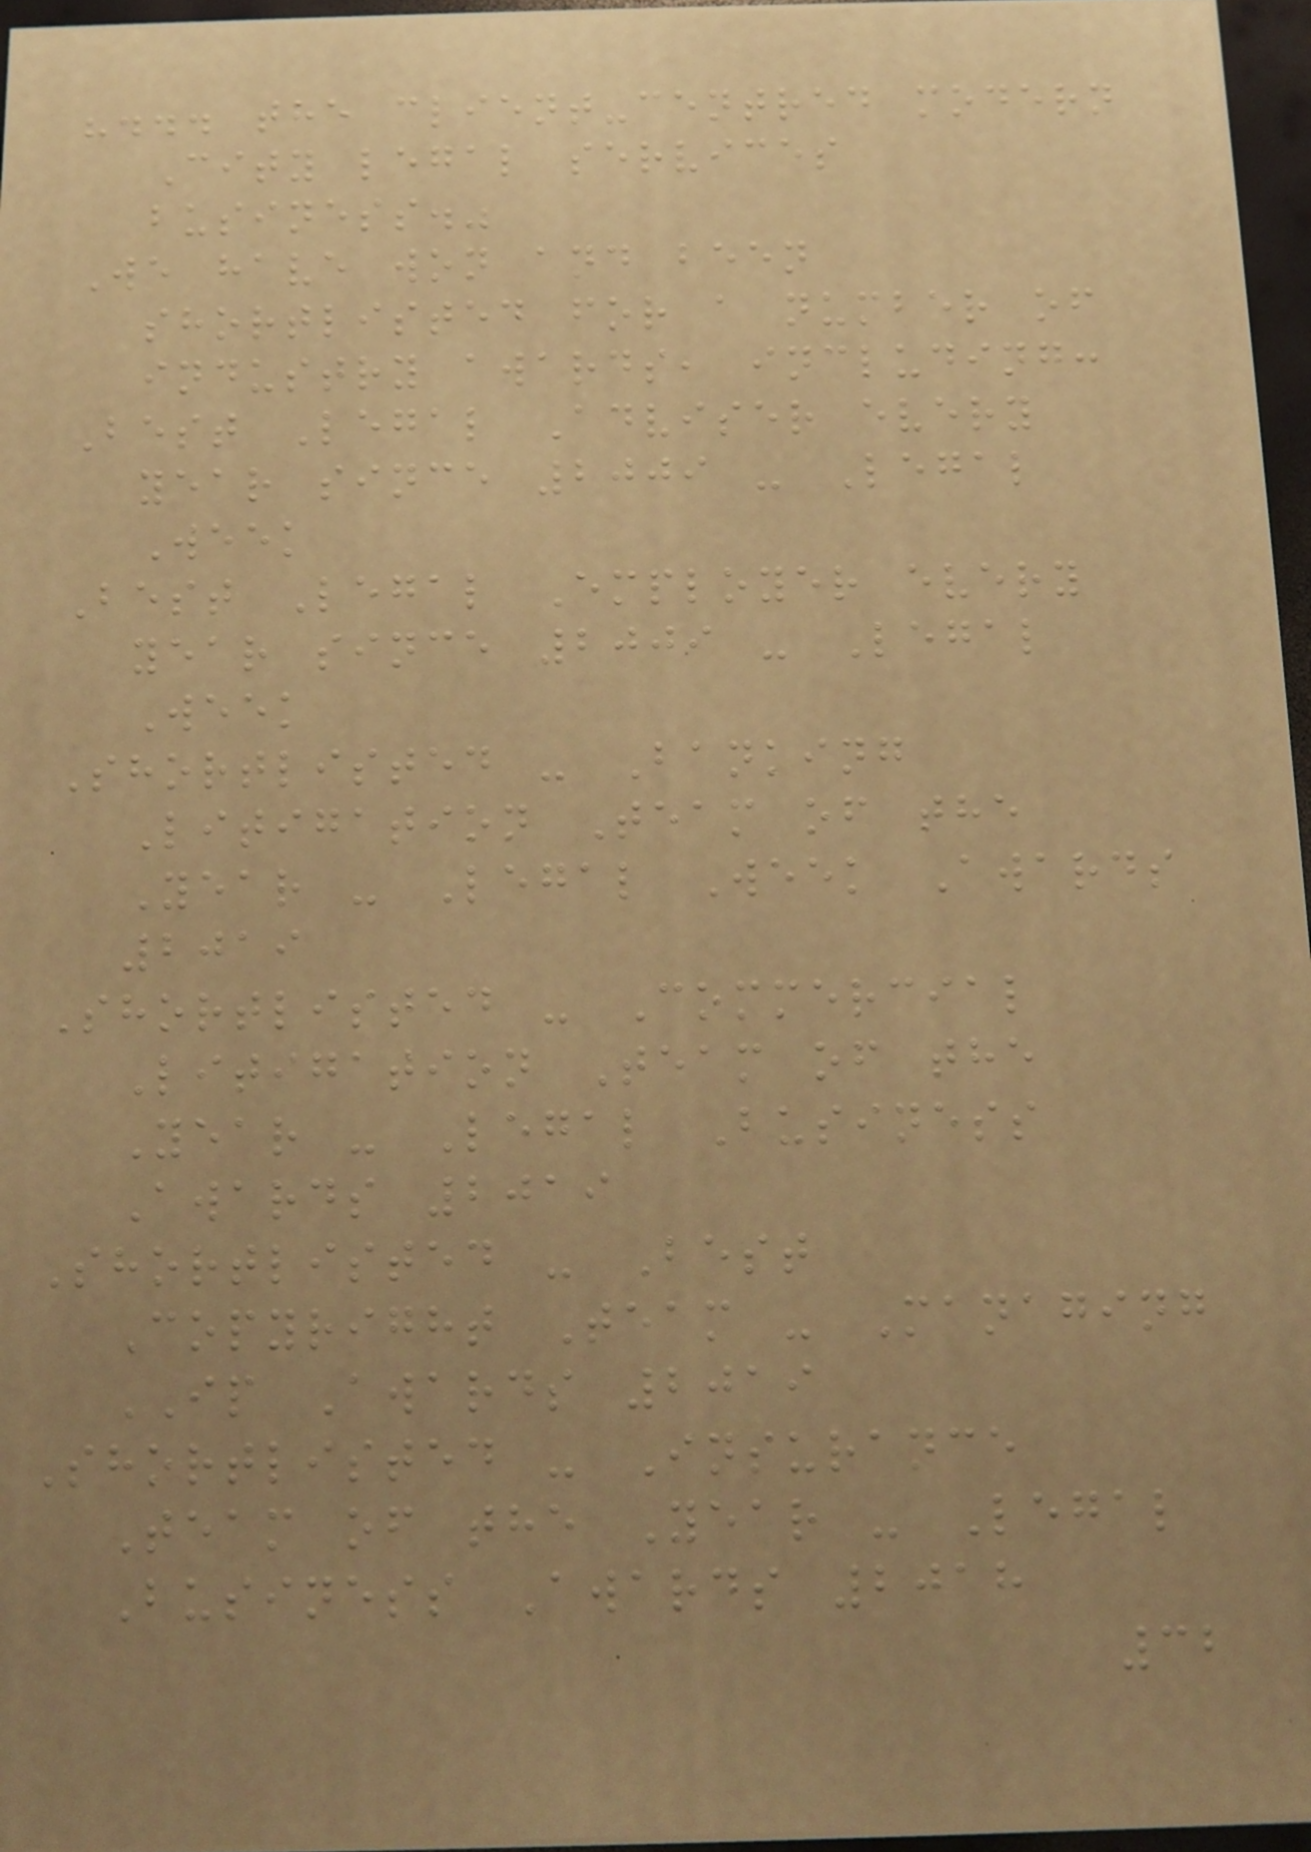"... the client-centred modern
City legal services
business."
We have won and been
shortlisted for a number of
industry awards, including:
Best Legal Adviser every
year since 2009 - Legal
Week
Best Legal Employer every
year since 2009 - Legal
Week
Shortlisted - Banking
Litigation Team of the
Year - Legal Week Awards
2019
Shortlisted - Commercial
Litigation Team of the
Year - Legal Business
Awards 2019
Shortlisted - Best
Copyright Team - Managing
IP Awards 2019
Shortlisted - Insurance
Team of the Year - Legal
Business Awards 2018
32
